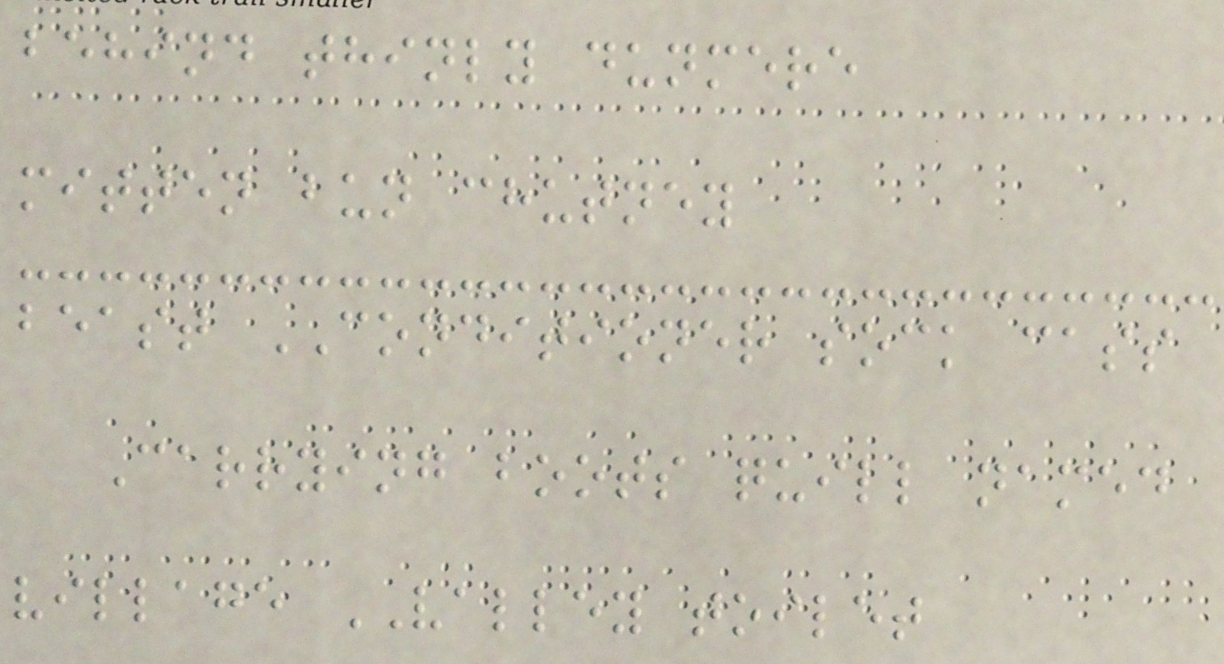behind thinly dunmere
mitten bun chutney
beast CONDITIONER sock cass
Carrying boots quill named
village VALLEY toilet
